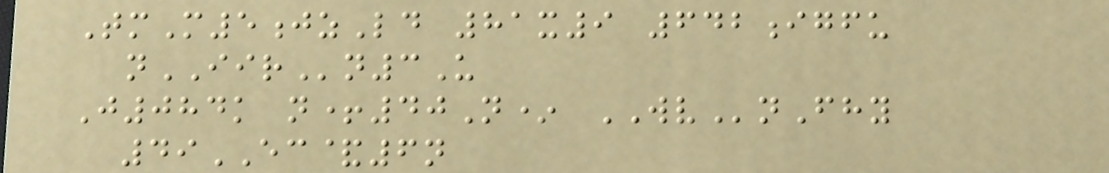TmM5jzLd 81x9 642igfu
nIIRn3U
J084k n+40N* WVnFhy
49EC&6n
